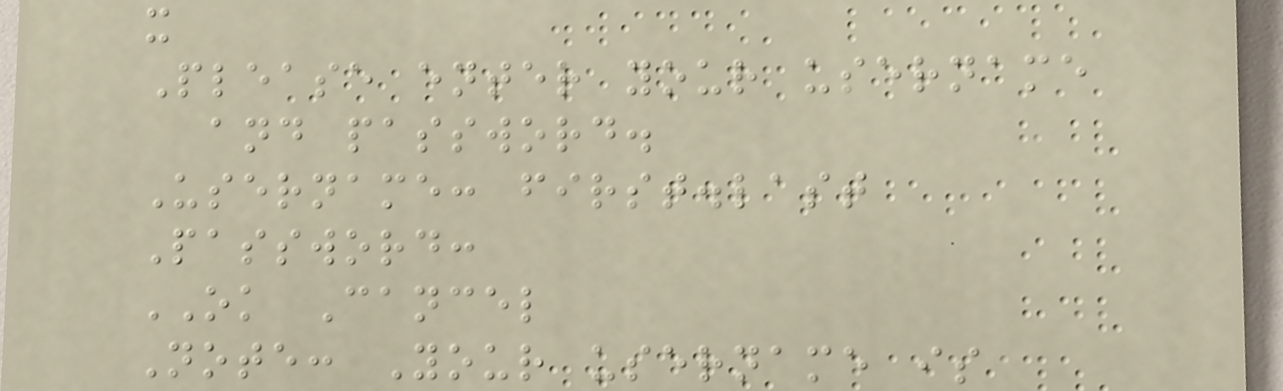x
Please enter your username
and password.
Username: first.last
Password:
OK Cancel
Note: Your username is
